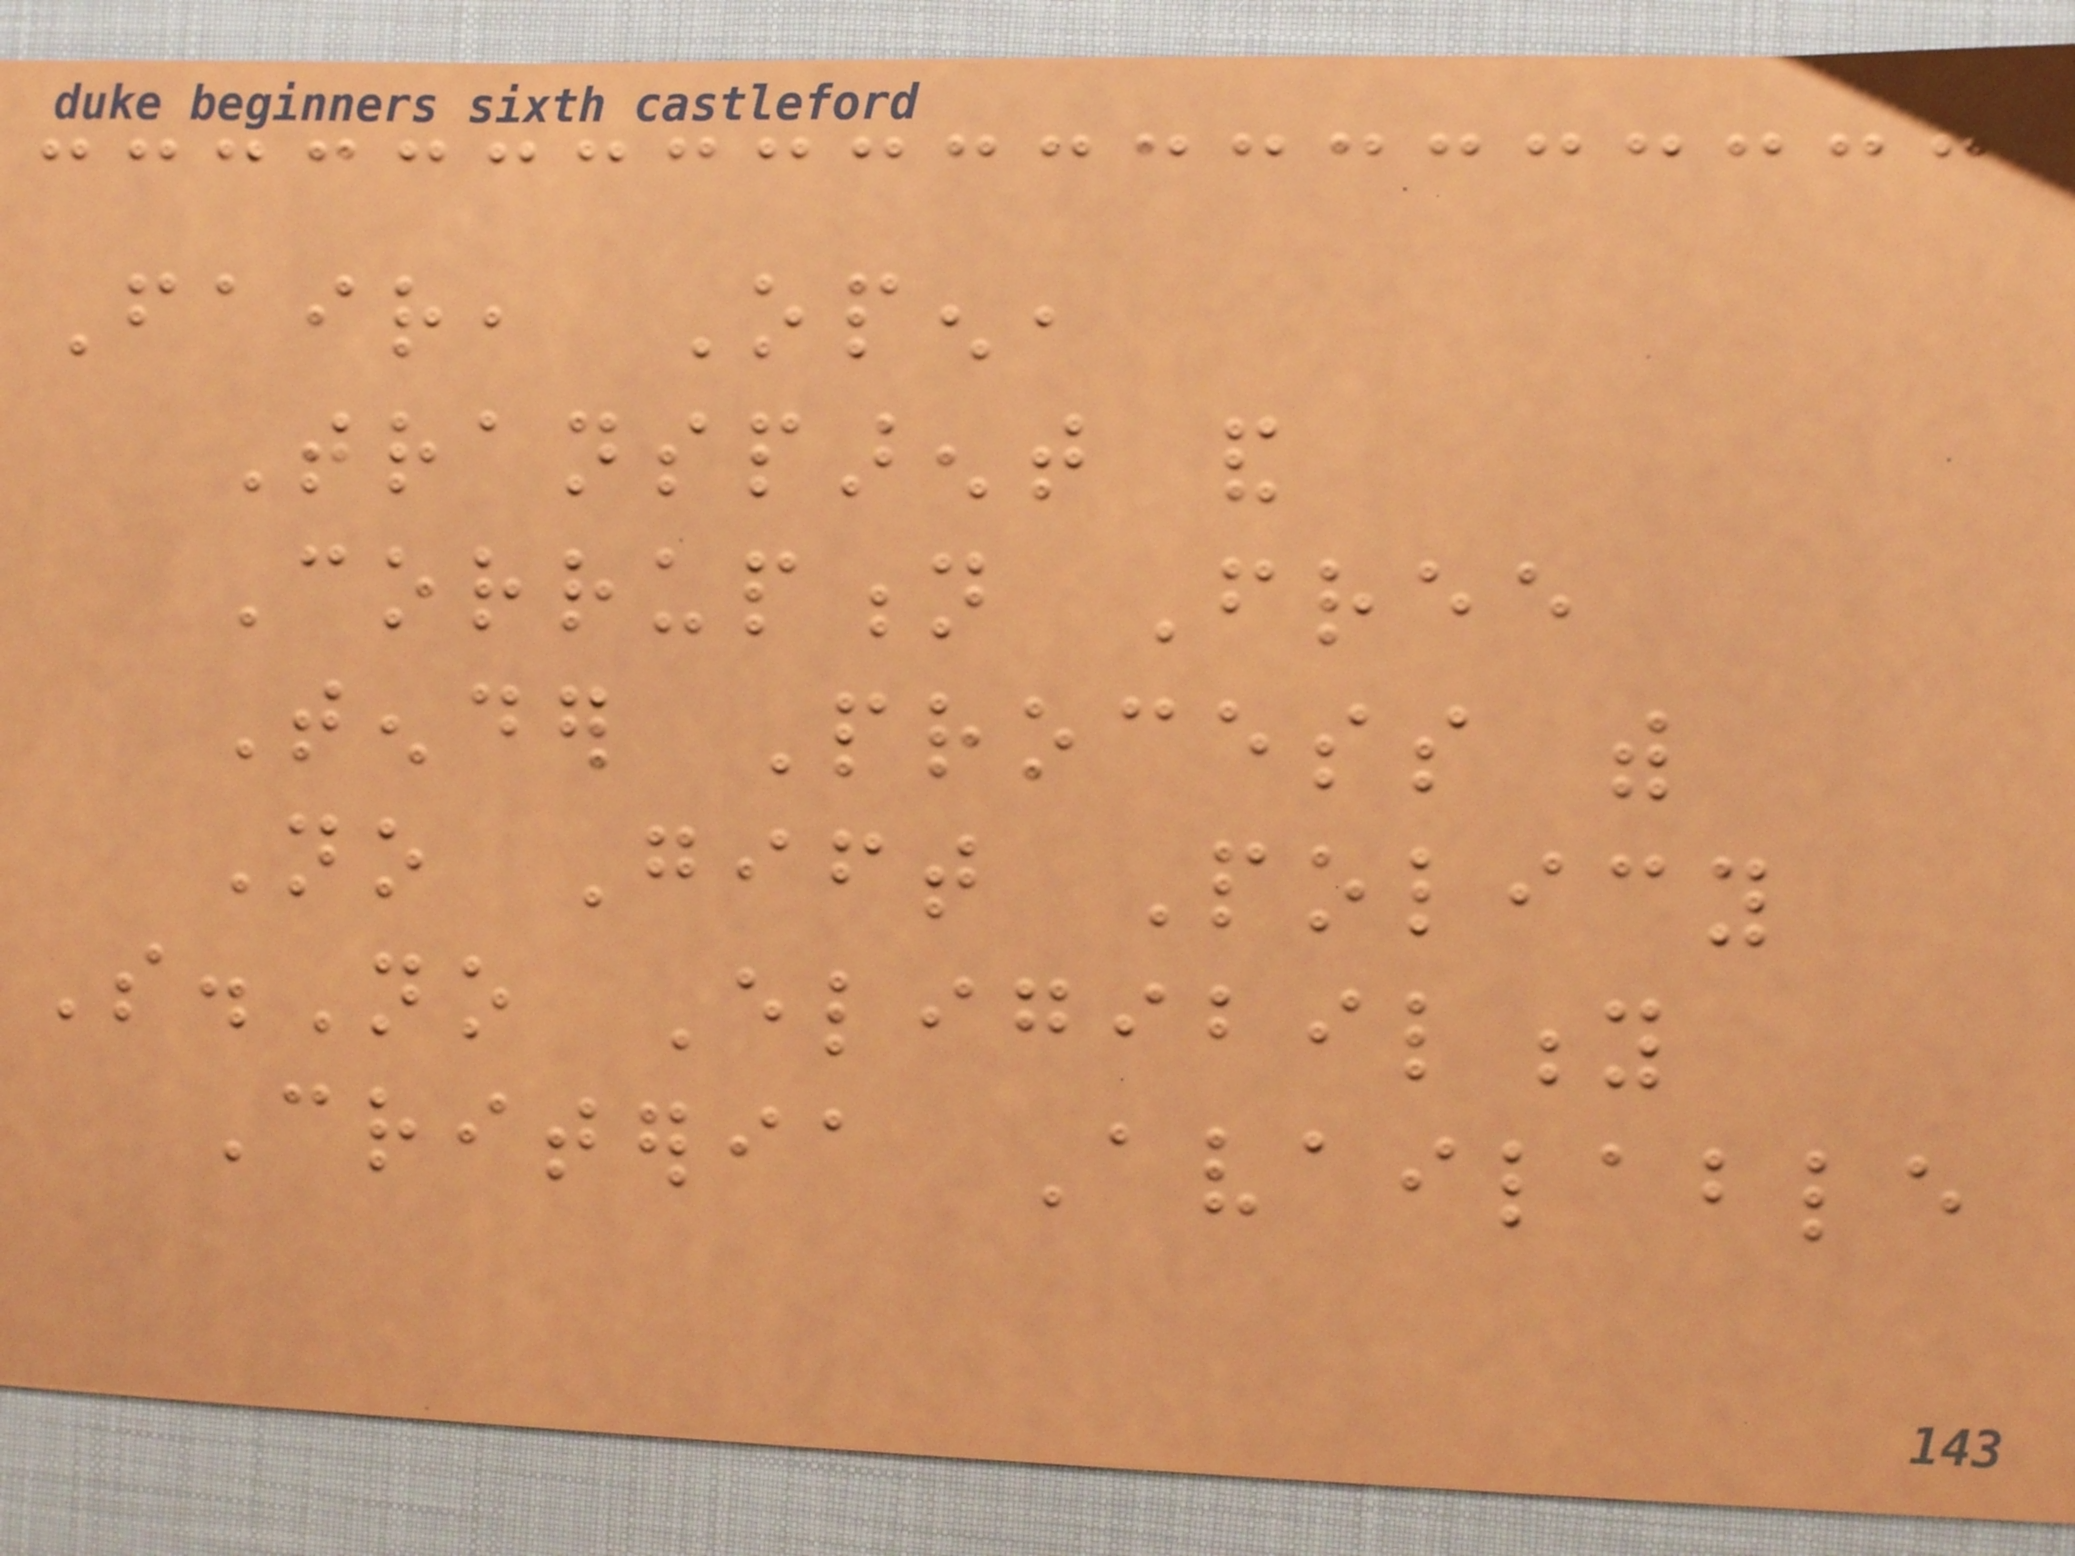Fair, Open,
Transparent and
Corruption Free
Tender Process with
No Gift Policy
S.No Eligibility
Criteria Available
